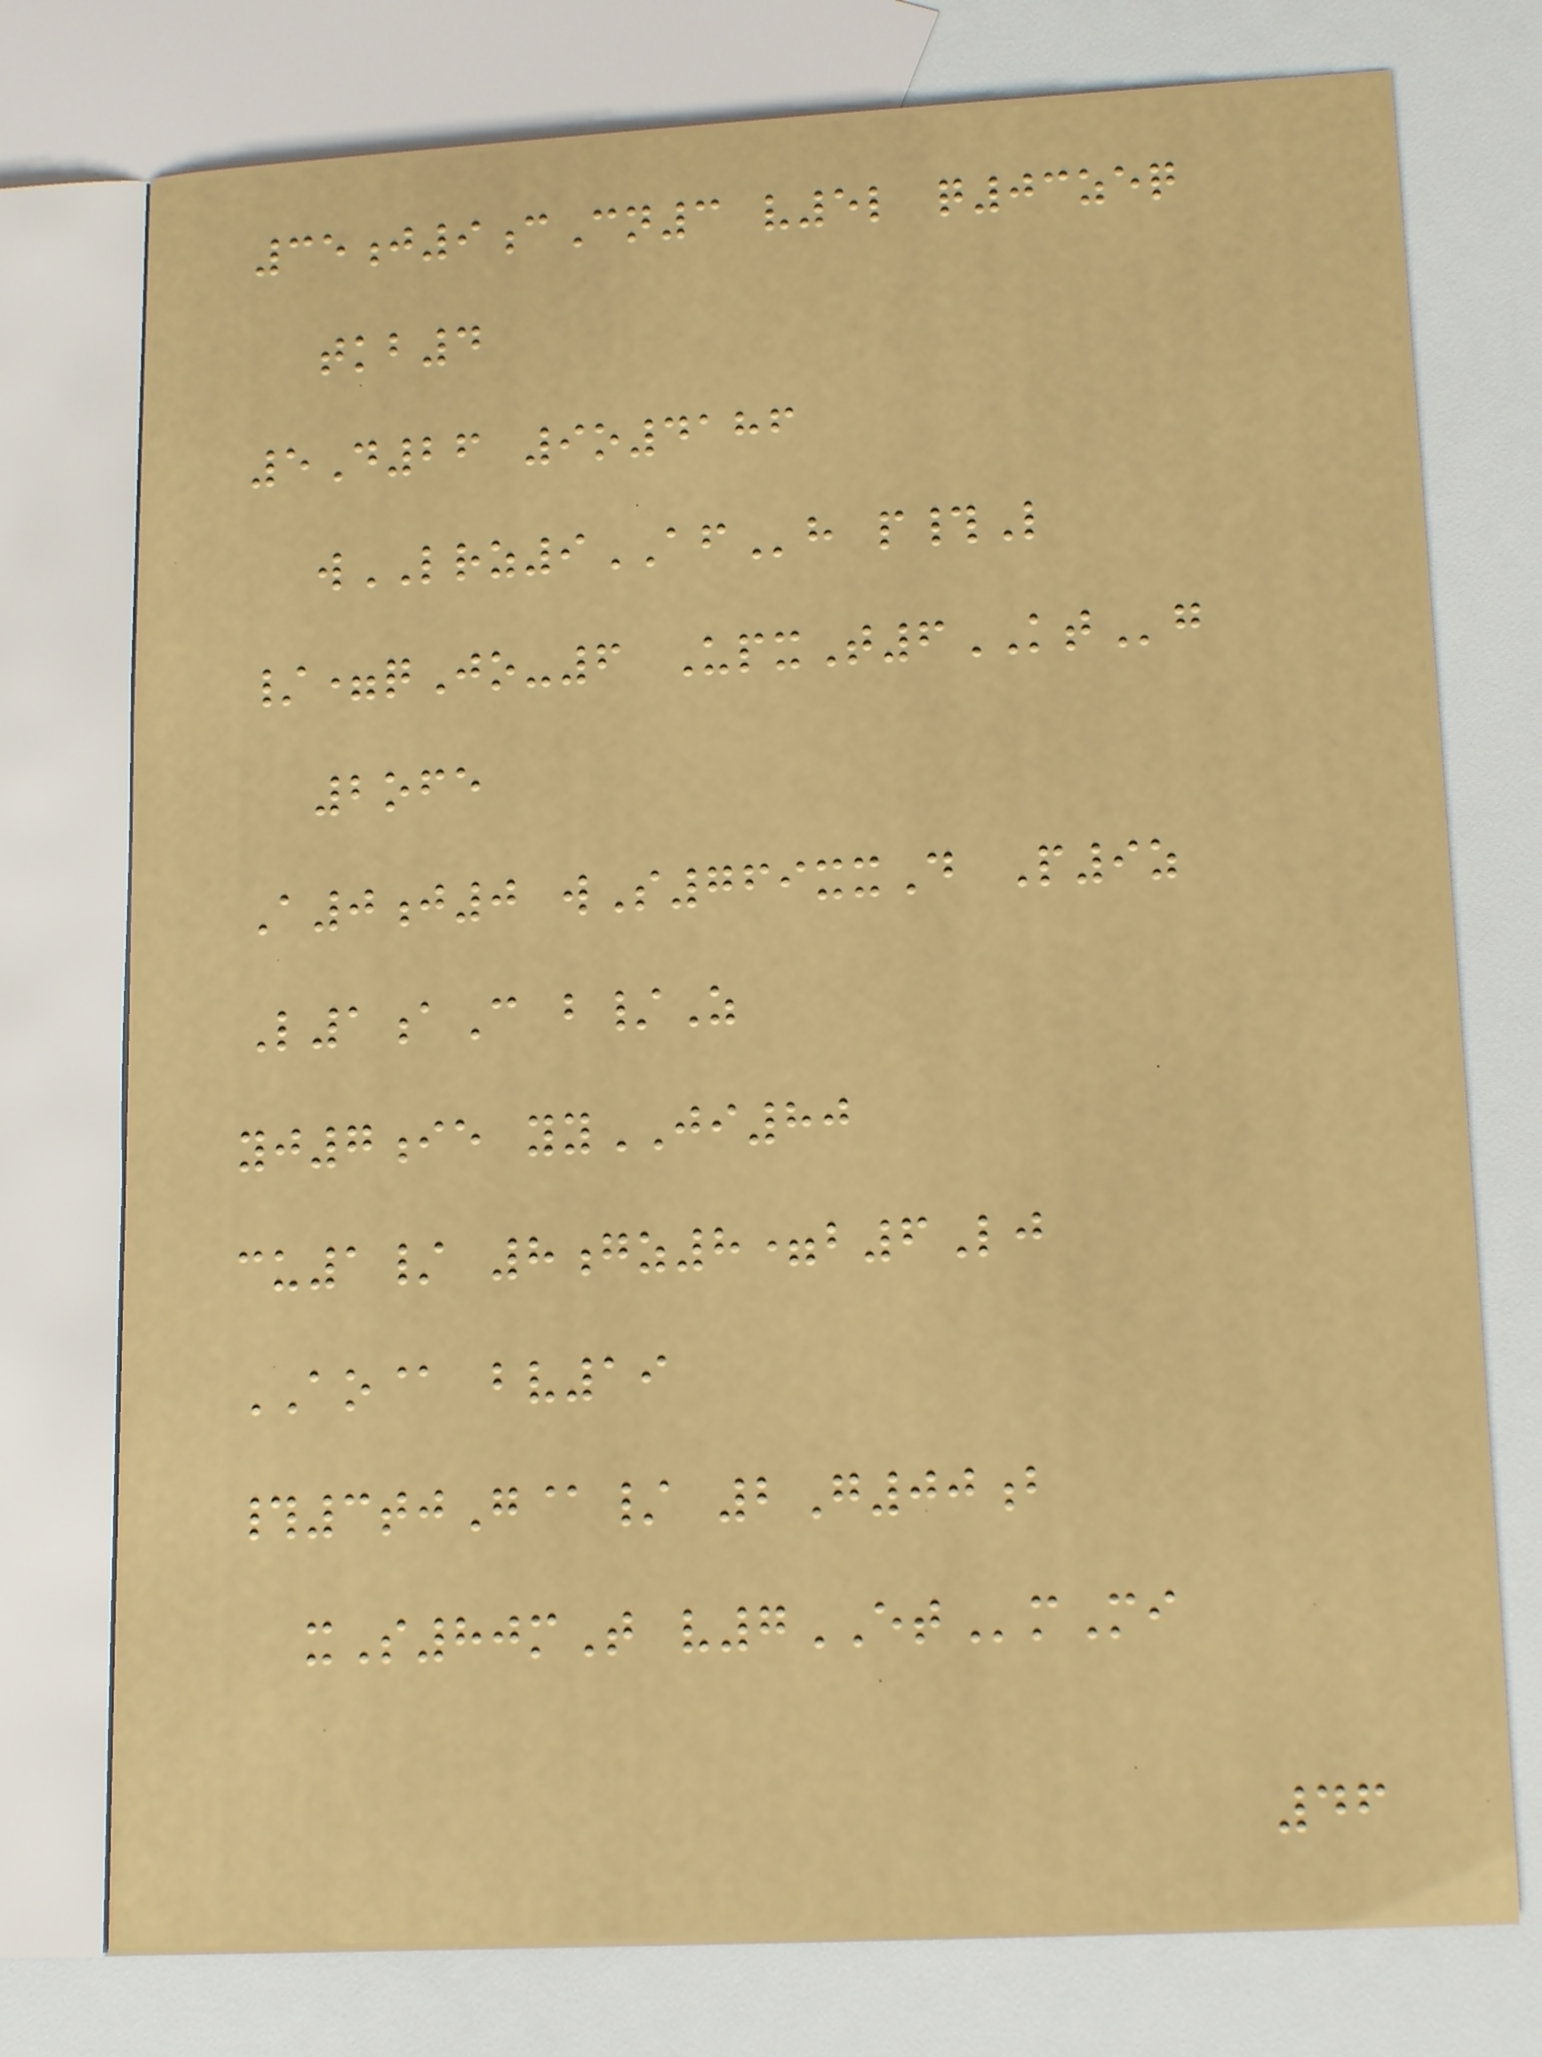35j9cCn3 v5l q03zeq
tkb4
5D26 9o4186
wLRZ9AFh p#L
/=qJo-6 UpxT6KTg
2ofe
A0j0 wS769xxD P9z
L1aC b/Z
yj7ie yyJI80
cu1/ 8gz8=b6Lj
AO@ bv19
#3tjG@/ 2G00b
xS80mT v7ETmMi
46
